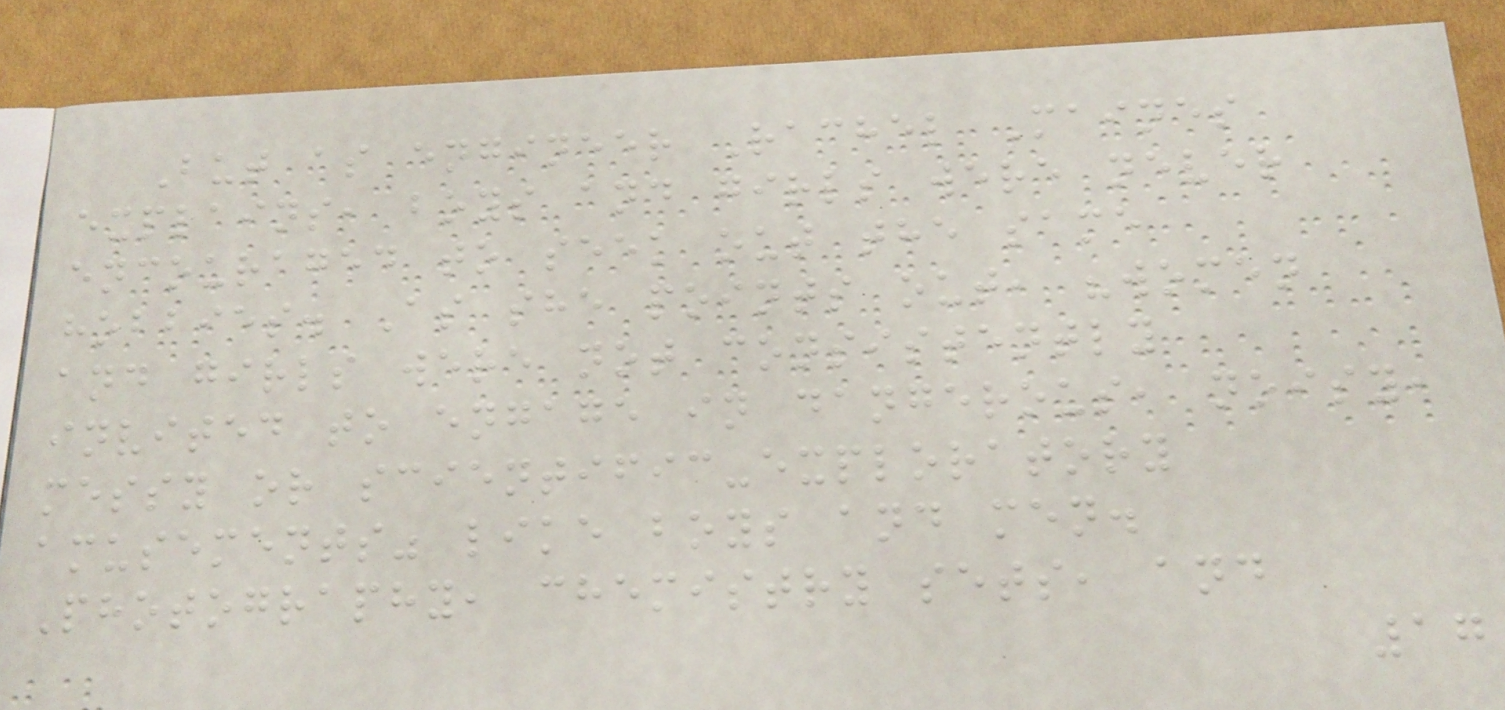But as engineer Rachel Maines
explains, boys and girls were never
encouraged to seek out the same
hobbies. As she points out, "women
and girls were not consistently
invited to engage in dangerous, noisy,
messy or scientific-exploratory
amusements" like boys and men.
Photography, chemistry sets, and
17
